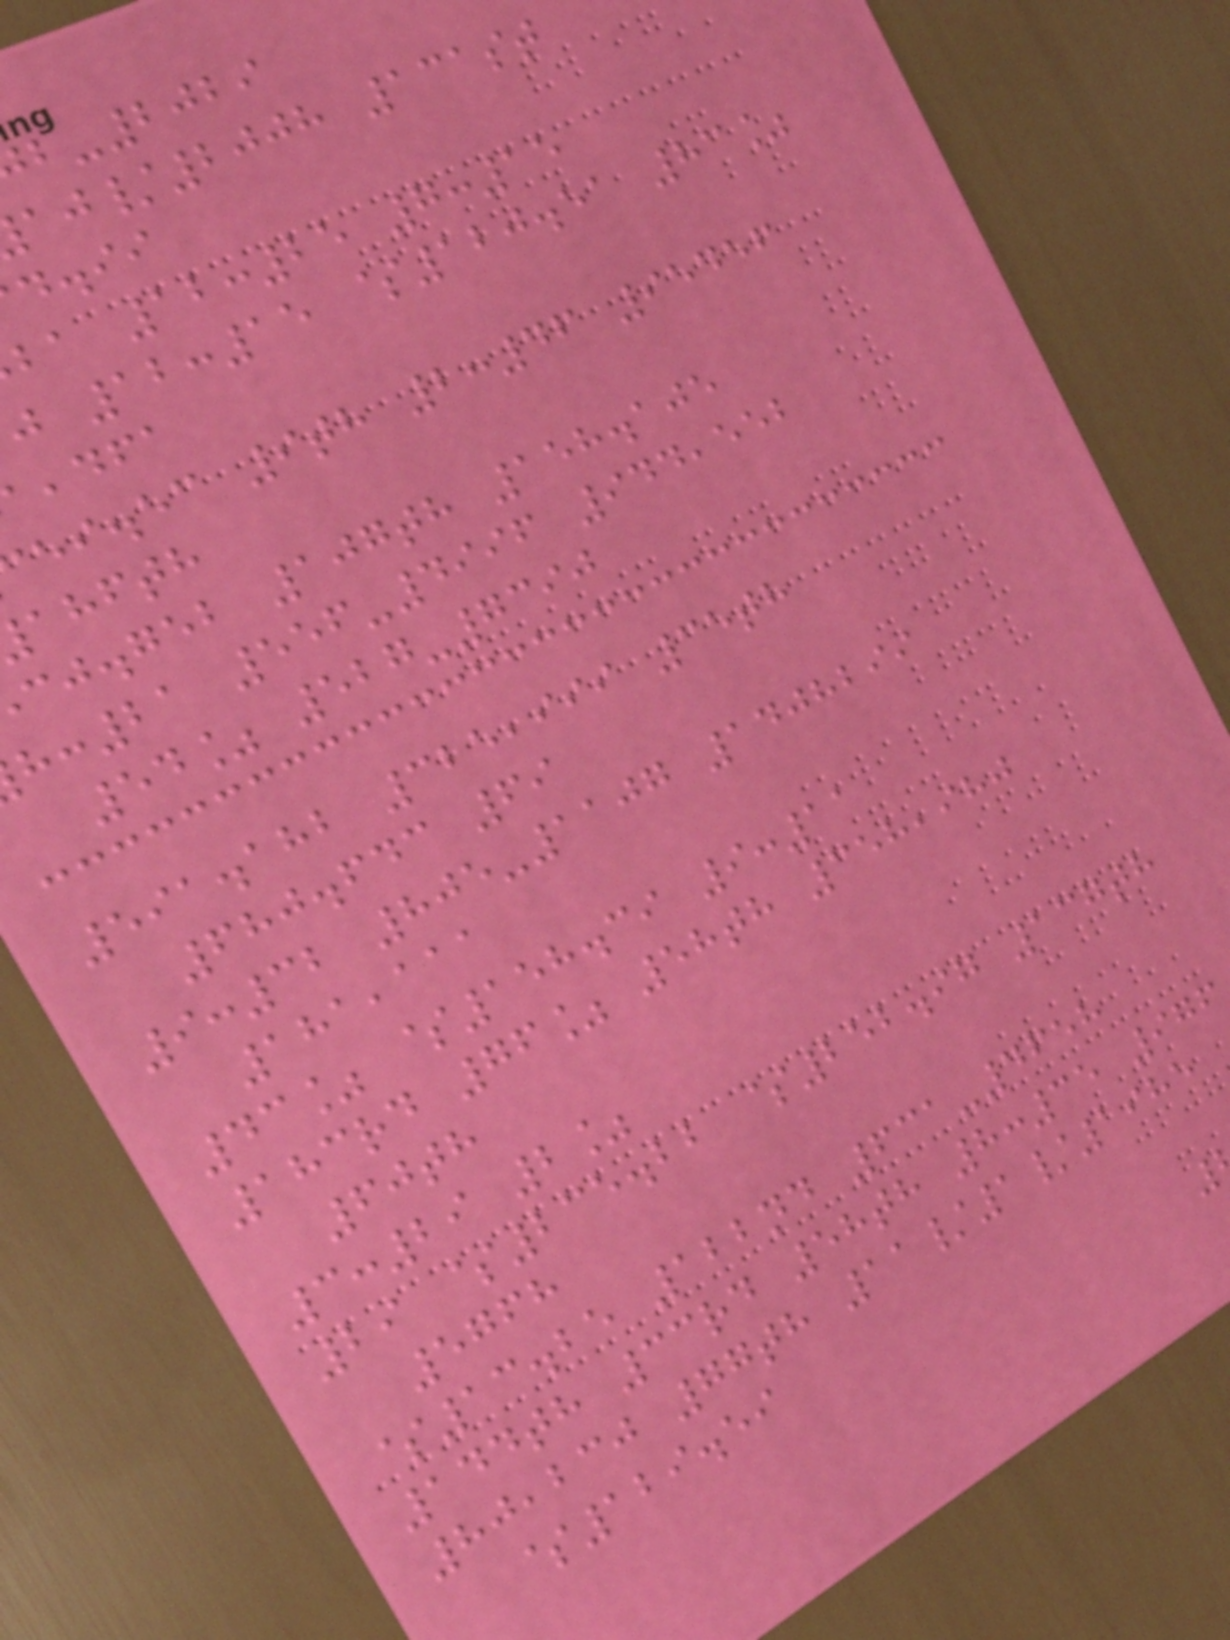-2029
/2008 131st
d.ii
ba 12:25 7:15
j 12:15 $120.51 83%
,dfa
ei.ec 9th 2:46 95456
ahfth
cj.geb 107th 158.105
:21 556-4996 944,552
54% 527-7390
591.182 325,999 35th
680.643 69
9:32 805-1107 1408299
181,111
43% $158.39 9:11
183rd 76% 58th 358,980
60th
3:29 2%
29 $235.22 $252.97 137th
5768
$13.25 122nd 631-4658
144th 33rd 58th 8:35 976
80,230 77th 11/1/1985
$129.59
